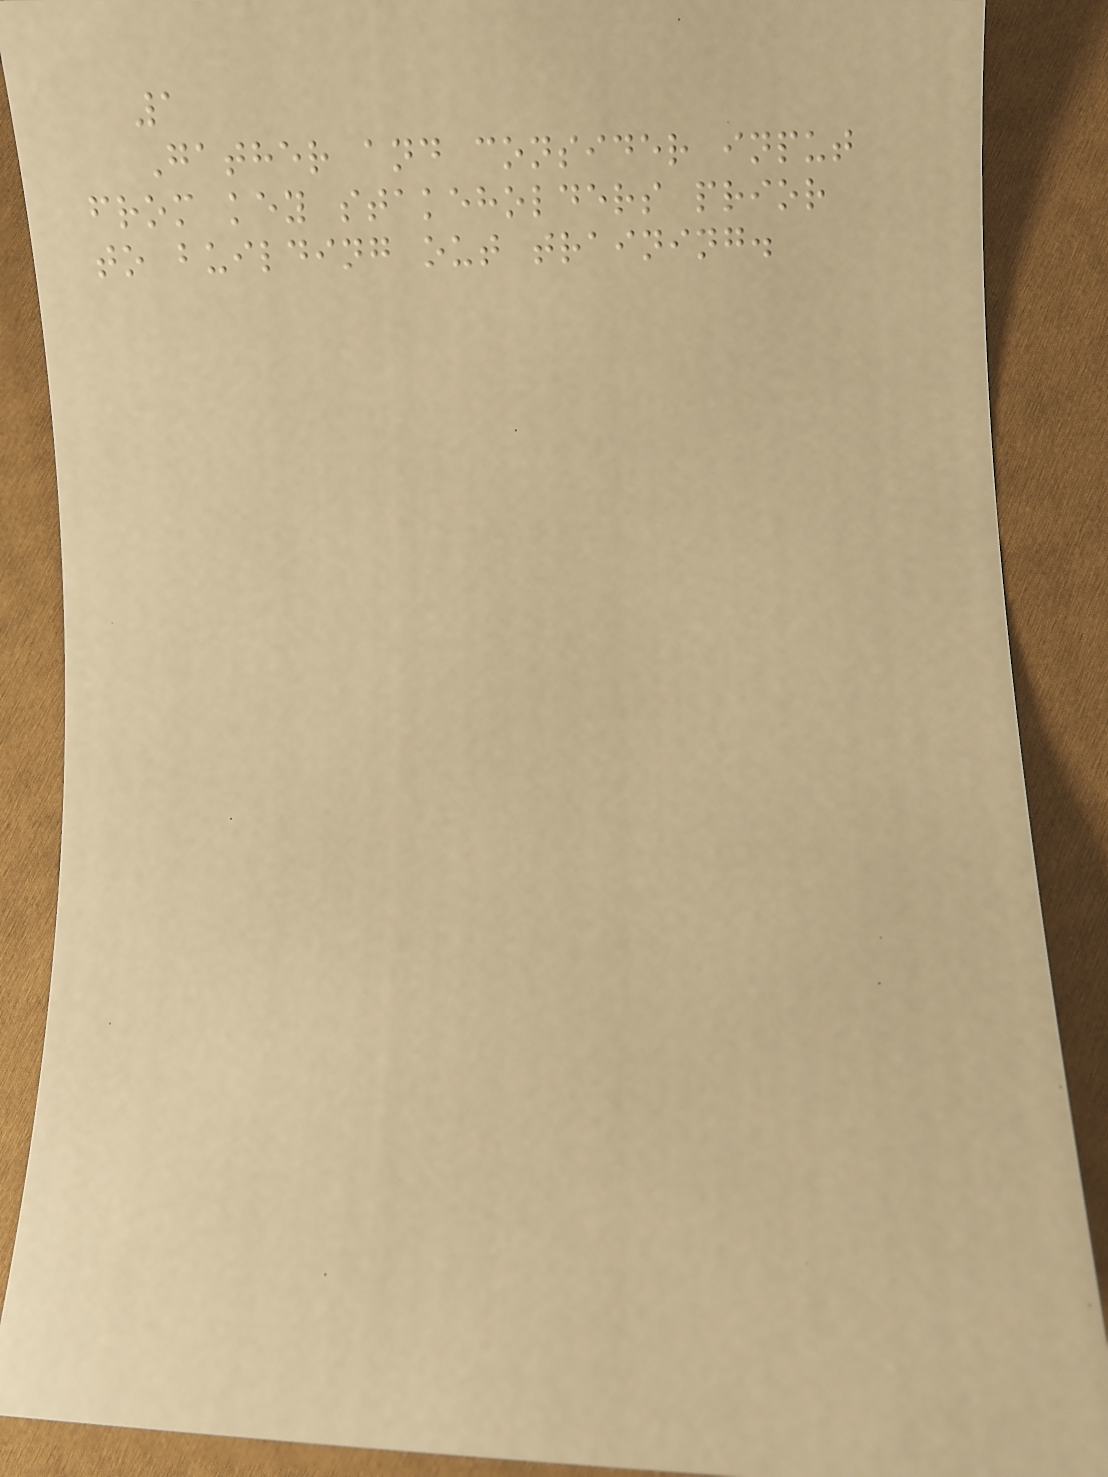1
Gather and consider input
from key stakeholders prior
to building out training.
